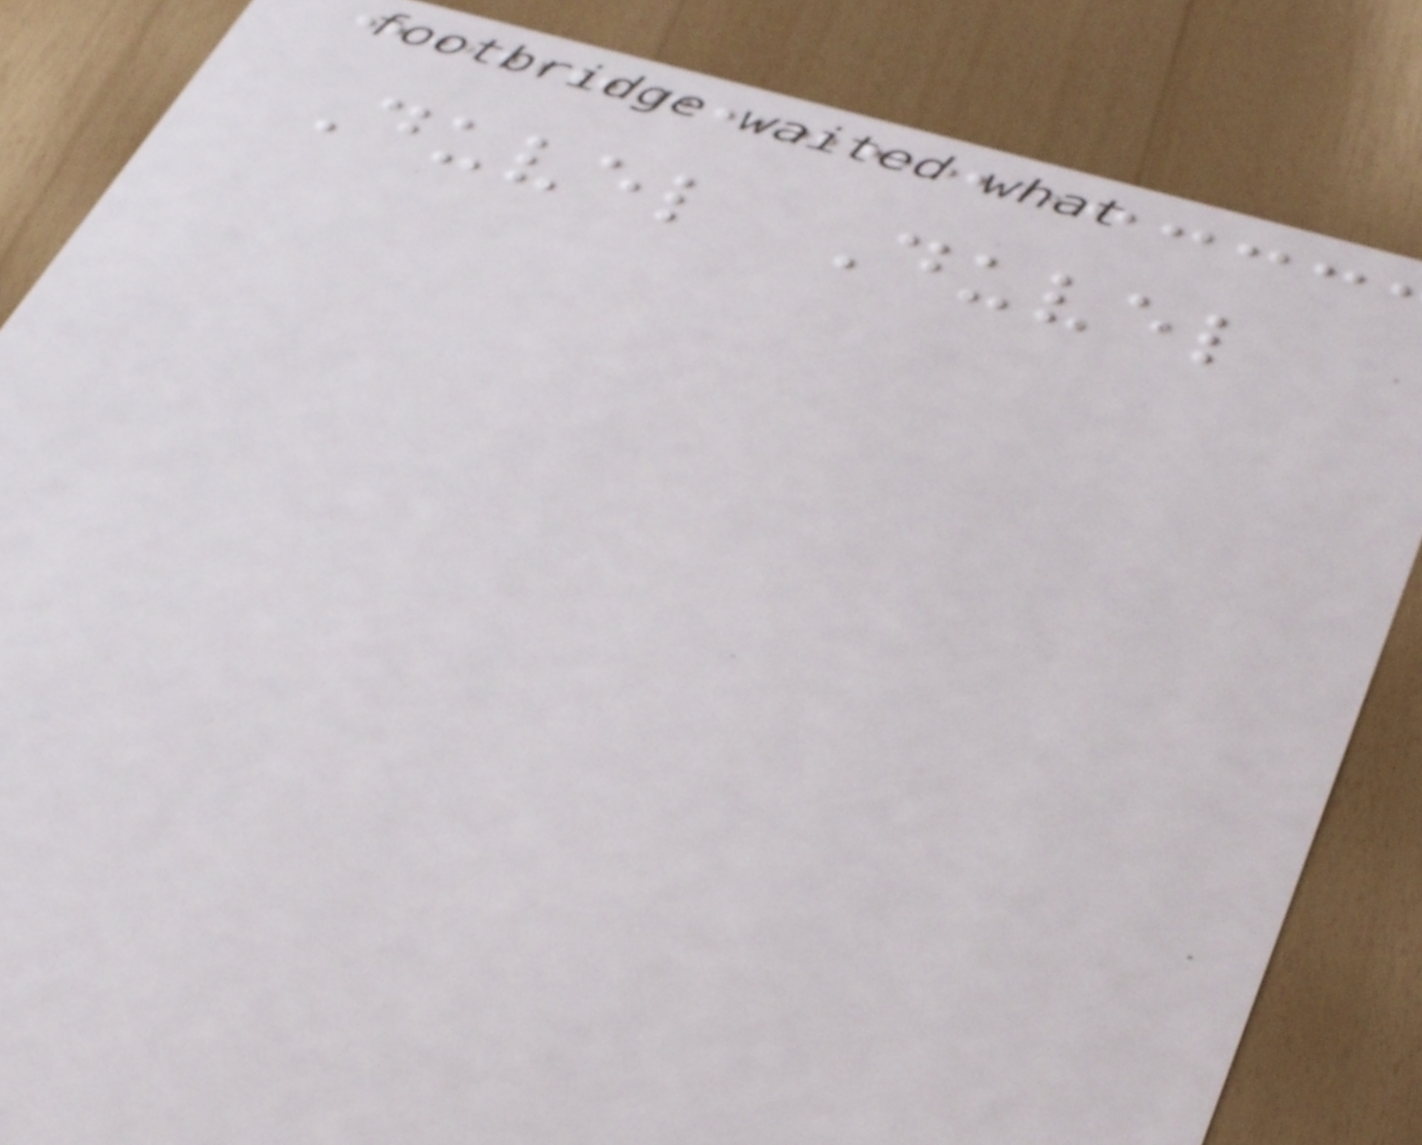Duvel Duvel
